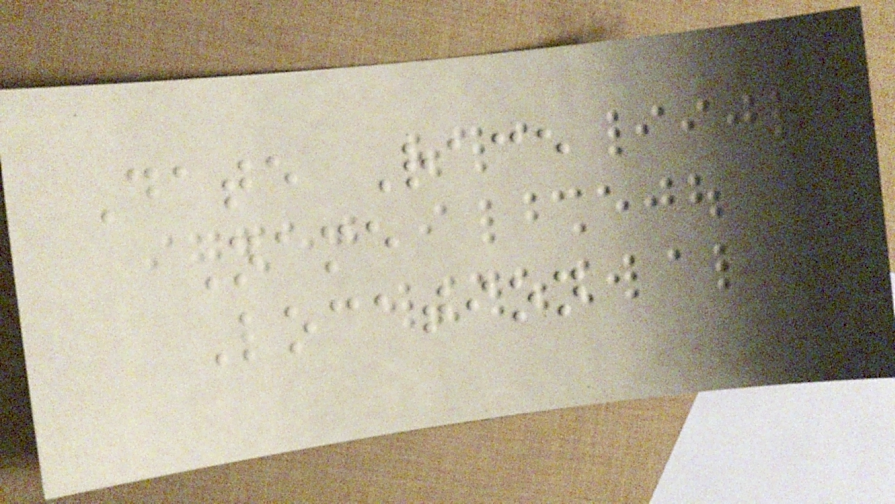Date Race
Name
Location
